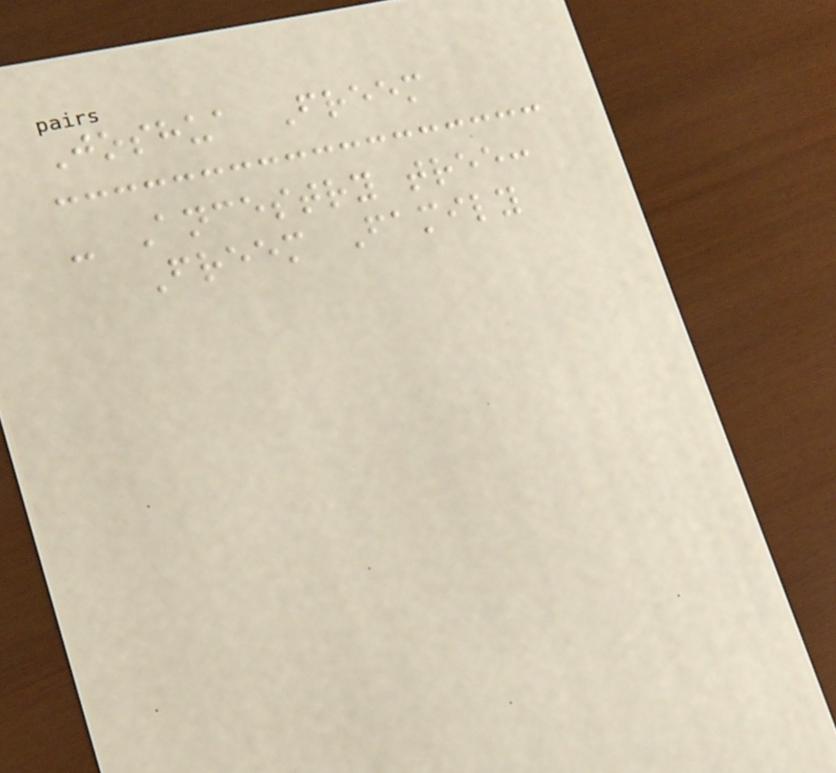Joshua Freem
- Ancestry tree:
Freem Family
